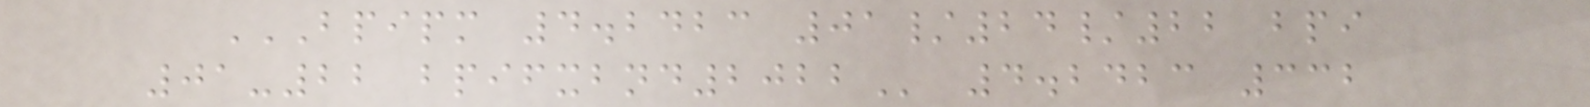BPIPM 4.2423 01/24/22 BPI
01-22 BPIFXBND2022 4.2423 332
